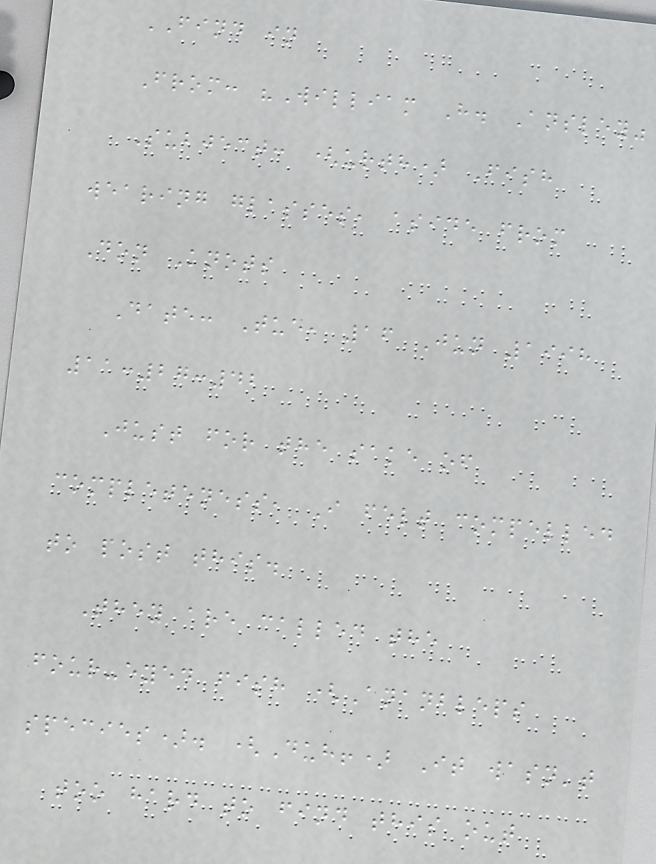FIND in
From: "William H. Ansley"
Subject: (urth) Fish
wearing glasses, aside from
Don Knots
Date: Tue, 16 Jun 1998
11:27:42
Just for the sake of
completeness, I felt compelled
to post this.
They are called the
four-eyed fish (Ananbleps
species). (Duh!) It wasn't
too hard to find this out
